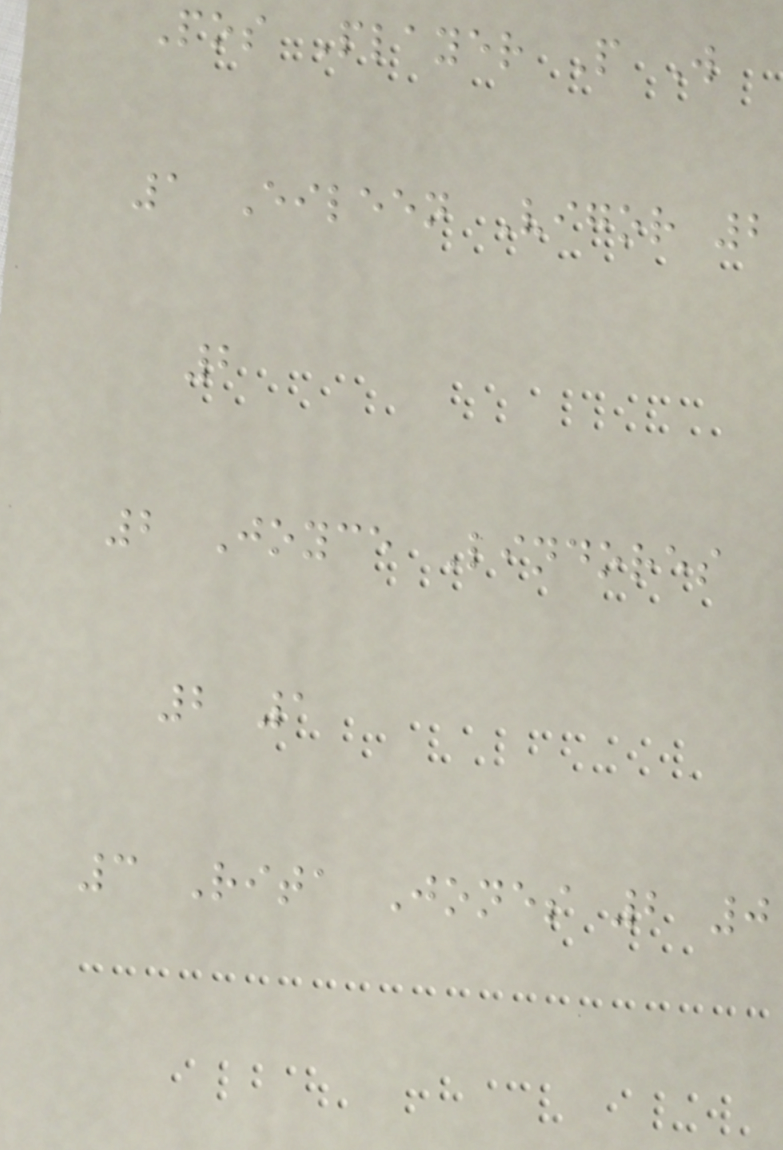Pos Player P W
1 Eileen Vigor 2
2
2 Joyce Lindores
2 1
3 Rita Jones 2 0
